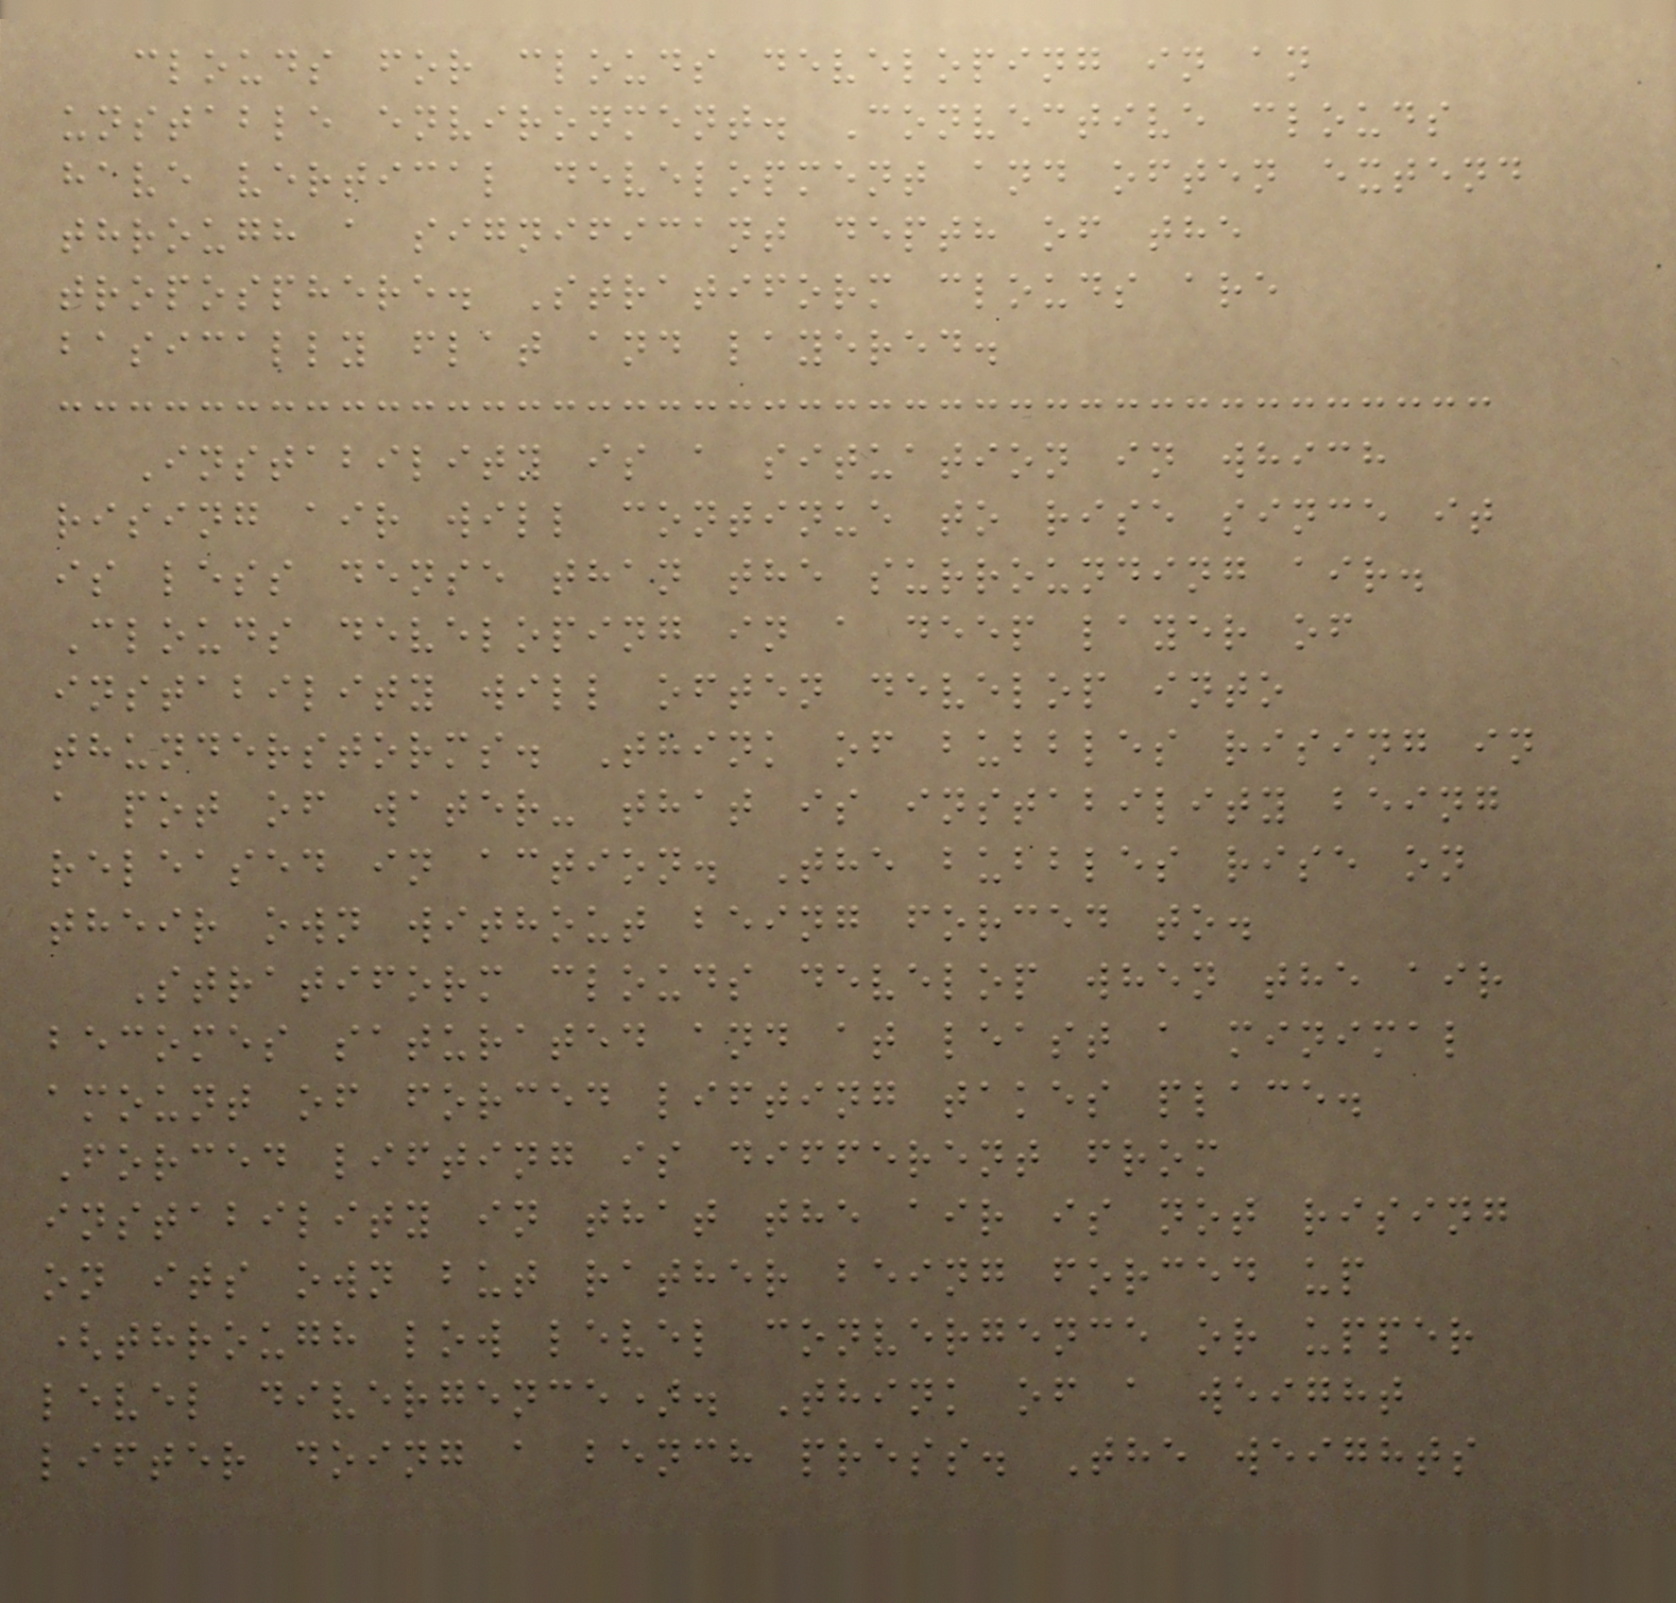clouds for clouds developing in an
unstable environment. Convective clouds
have vertical development and often extend
through a significant depth of the
troposphere. Stratiform clouds are
basically flat and layered.
Instability is a situation in which
rising air will continue to rise since it
is less dense than the surrounding air.
Clouds developing in a deep layer of
instability will often develop into
thunderstorms. Think of bubbles rising in
a pot of water- that is instability being
released in action. The bubbles rise on
their own without being forced to.
Stratiform clouds develop when the air
becomes saturated and at least a minimal
amount of forced lifting takes place.
Forced lifting is different from
instability in that the air is not rising
on its own but rather being forced up
(through low level convergence or upper
level divergence). Think of a weight
lifter doing a bench press. The weights
